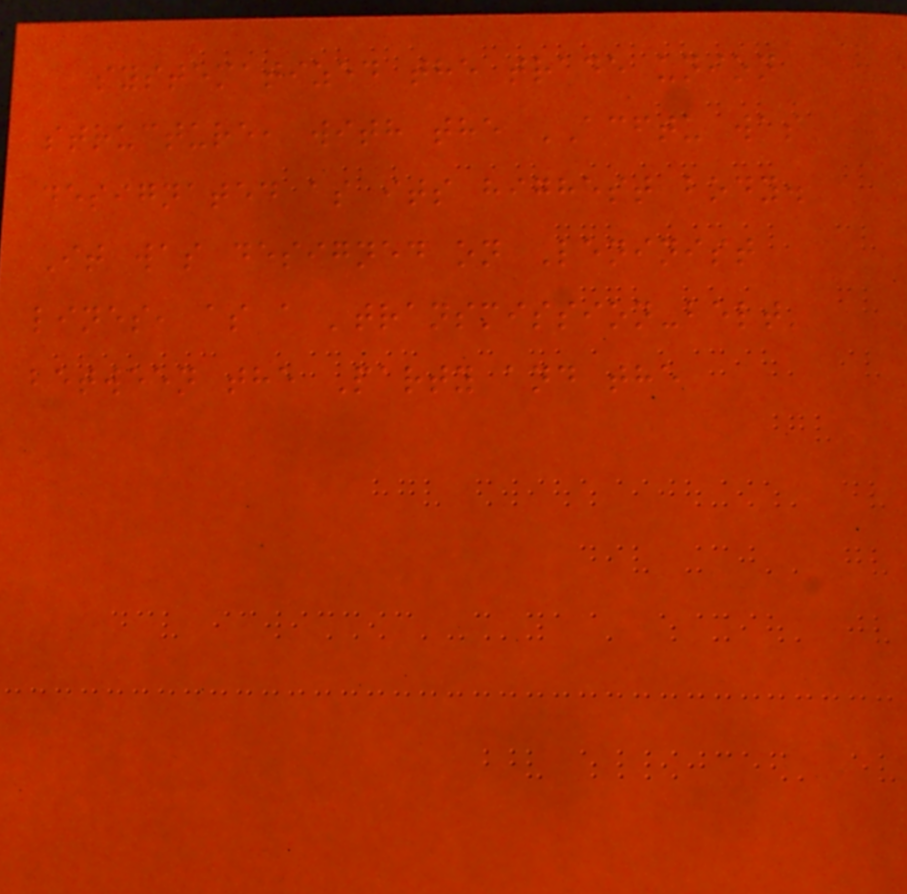systematized the trade union
structure, with the ACFTU was
designated as its highest body.
It was designed on Leninist
lines, as a 'transmission-belt'
between the Party and the
